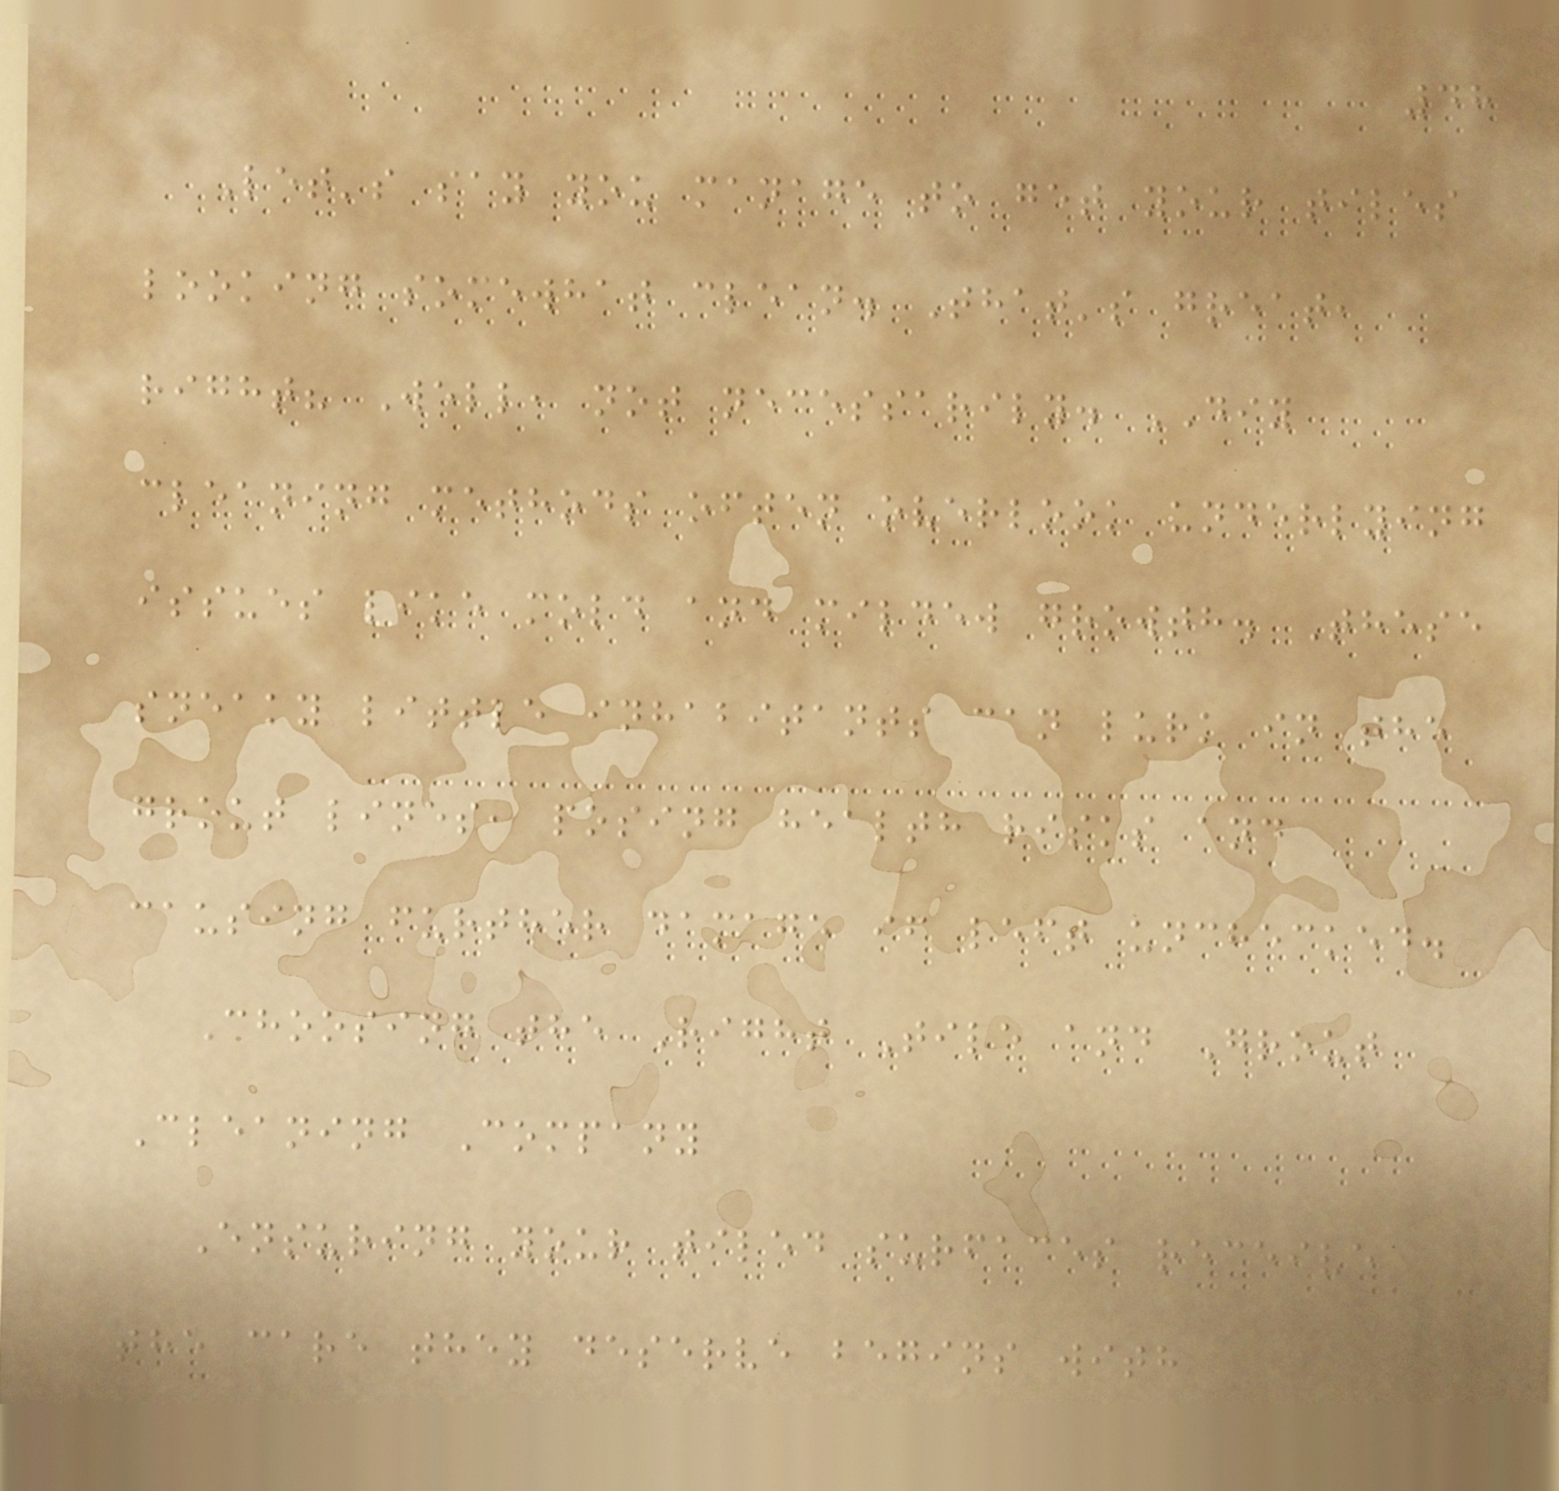48
Let's say you manage to get your tiles
looking somewhat clean. That's great,
right? Well, not necessarily. DIY
cleaning methods often overlook underlying
issues like mold and mildew growth. These
sneaky little inhabitants can lurk in the
grout lines, posing health risks and
causing further damage if left unchecked.
Choosing the Right Tile and Grout
Cleaning Company
Ensuring your tiled surfaces receive
the care they deserve begins with
